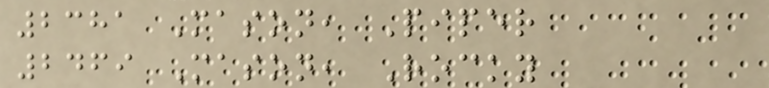2381 Mason, Piper
2469 Mason, Rocky
